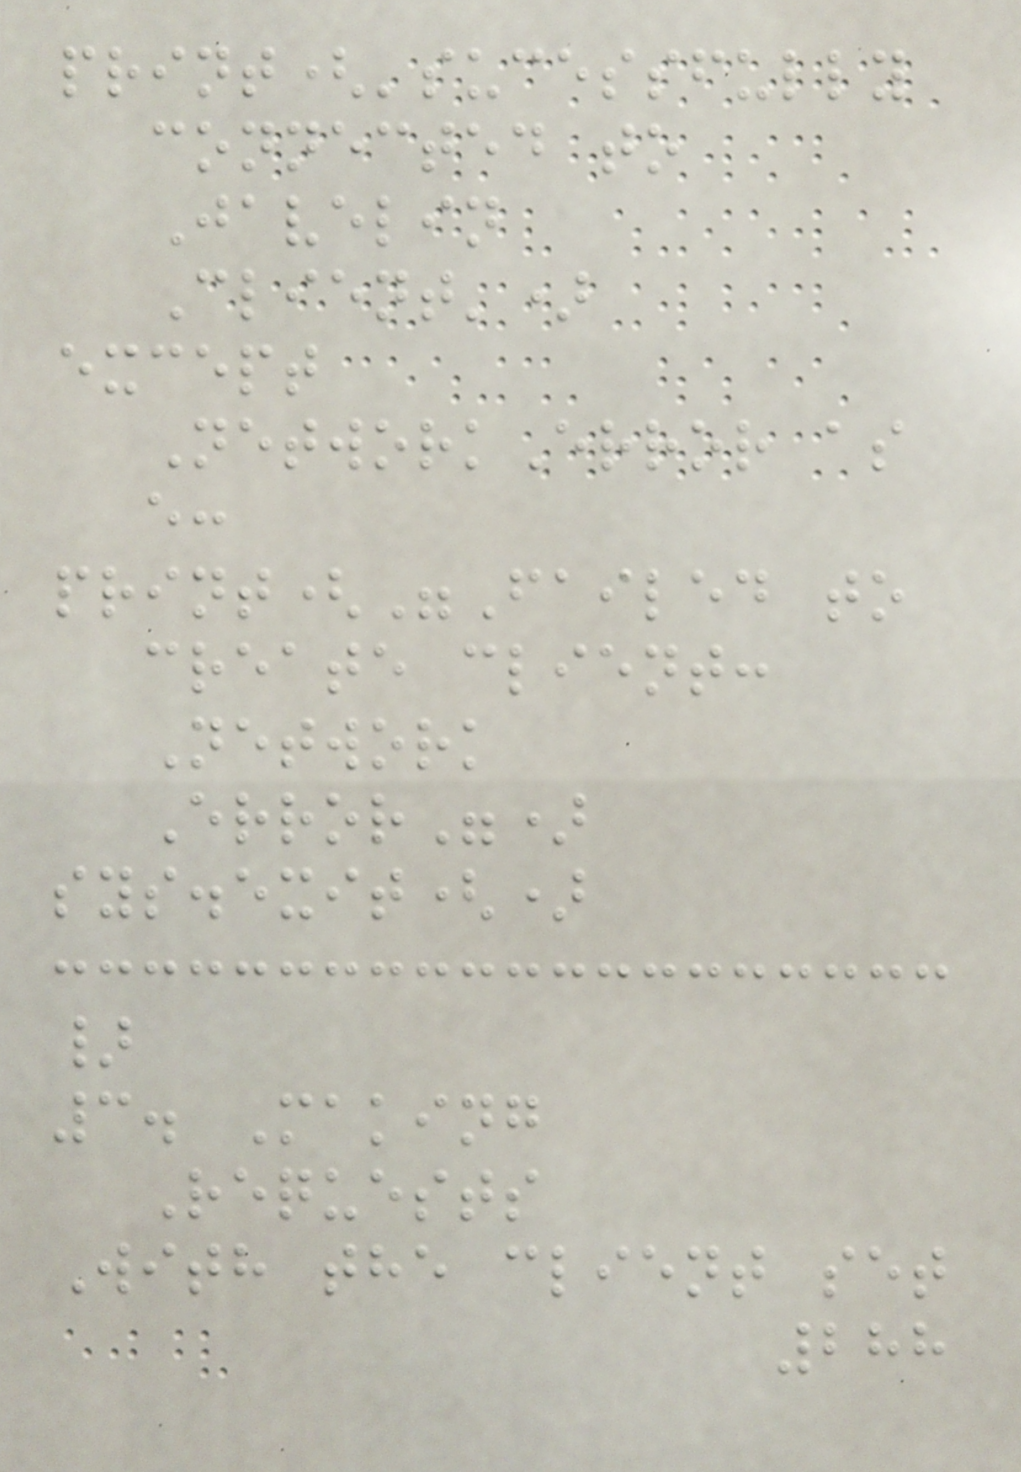print('sucessfully
connected to
Javelin
Client')
except
NetworkError as
e:
print("Failed to
create client:
Network
Error")
sys.exit()
}
3. Making
Requests
With the client set
288
